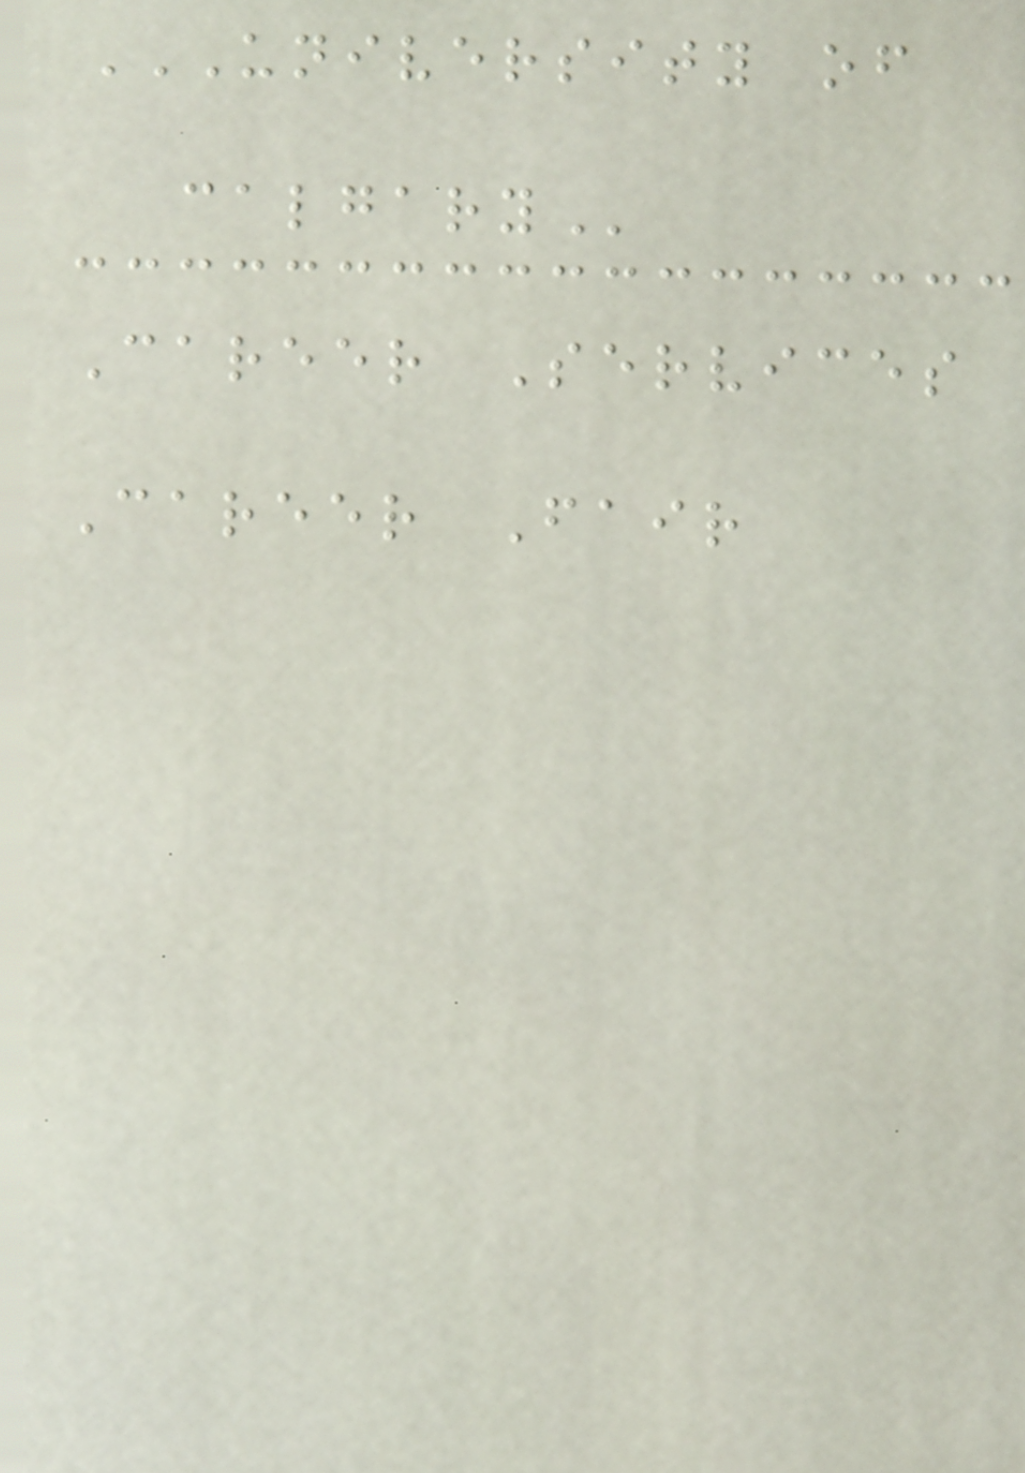UNIVERSITY OF
CALGARY
Career Services
Career Fair
